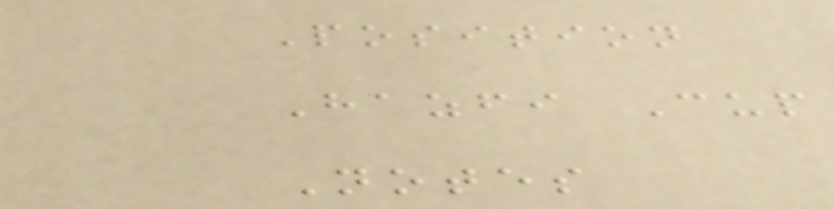Position
Hazfi Cup
Notes
